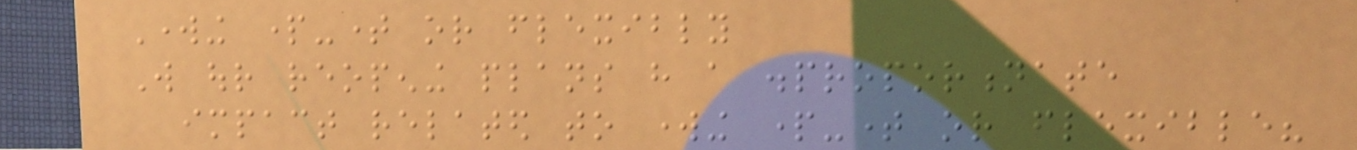Working part-time or flexibly
Will our reopening plans have a disproportionate
impact related to working part-time or flexible?
